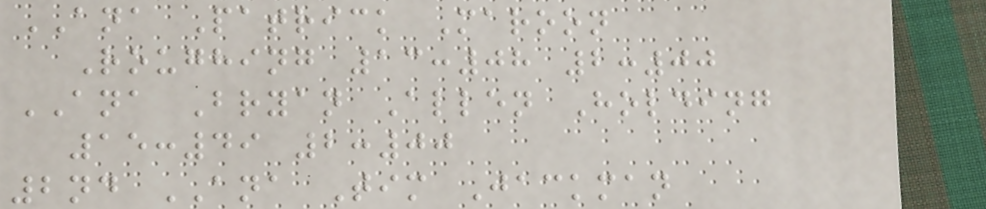ANA Patrick Maroon
Roughing 13:08 2:00
ANA Bryan Allen Holding
15:49 2:00
2nd ANA Tim Jackman
